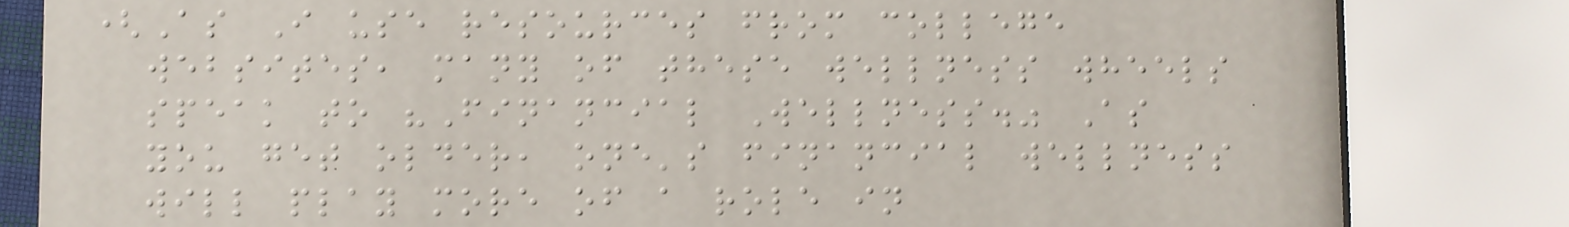(As I use resources from college
websites, many of these wellness wheels
speak to "Financial Wellness." As
you get older, one's financial wellness
will play more of a role in
